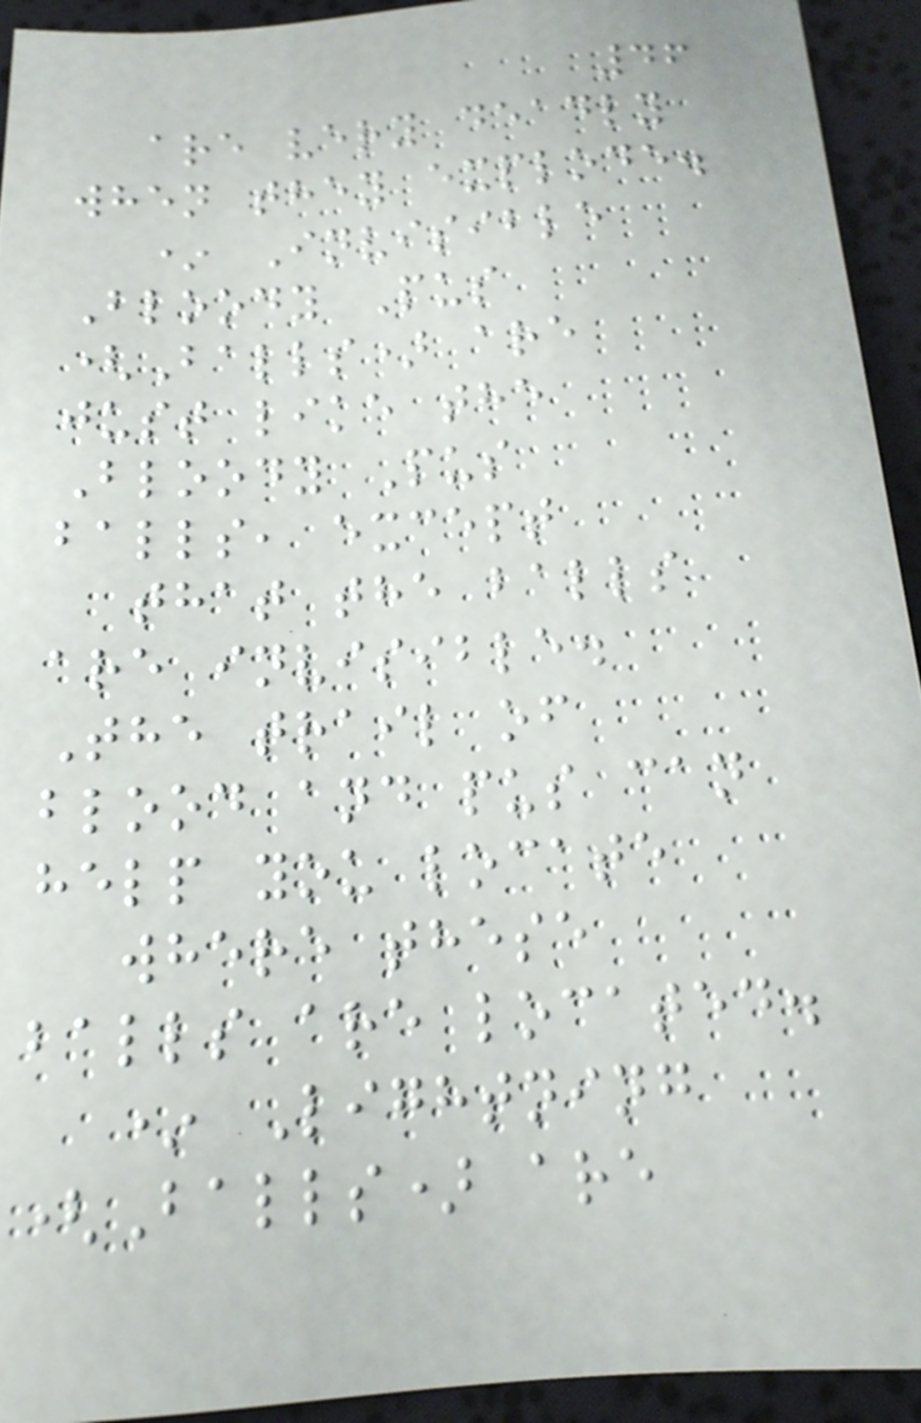46
are very deadly
when they explode.
* Invisible
Bloody Pus
(Balls) are
just like the
Bloody Pus
balls, except
that the balls
are invisible.
The trail of
blood and pus can
help you locate
where these
balls are located.
* Lightning
(Balls) are
